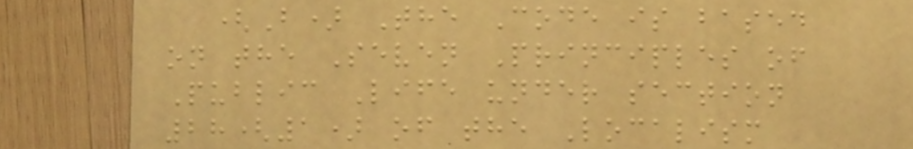(B) The Code is based
on the Seven Principles of
Public Life under section
28(1) of the Localism
